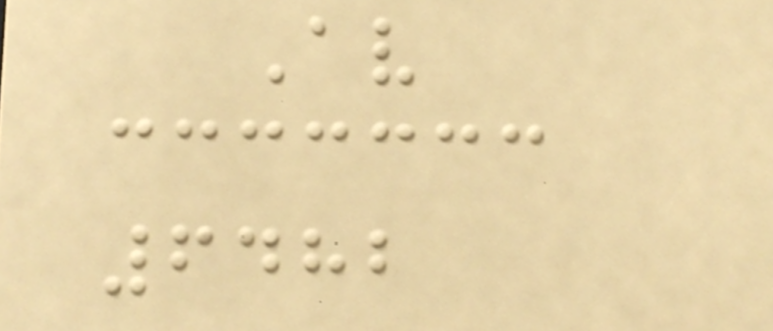Av
6482
